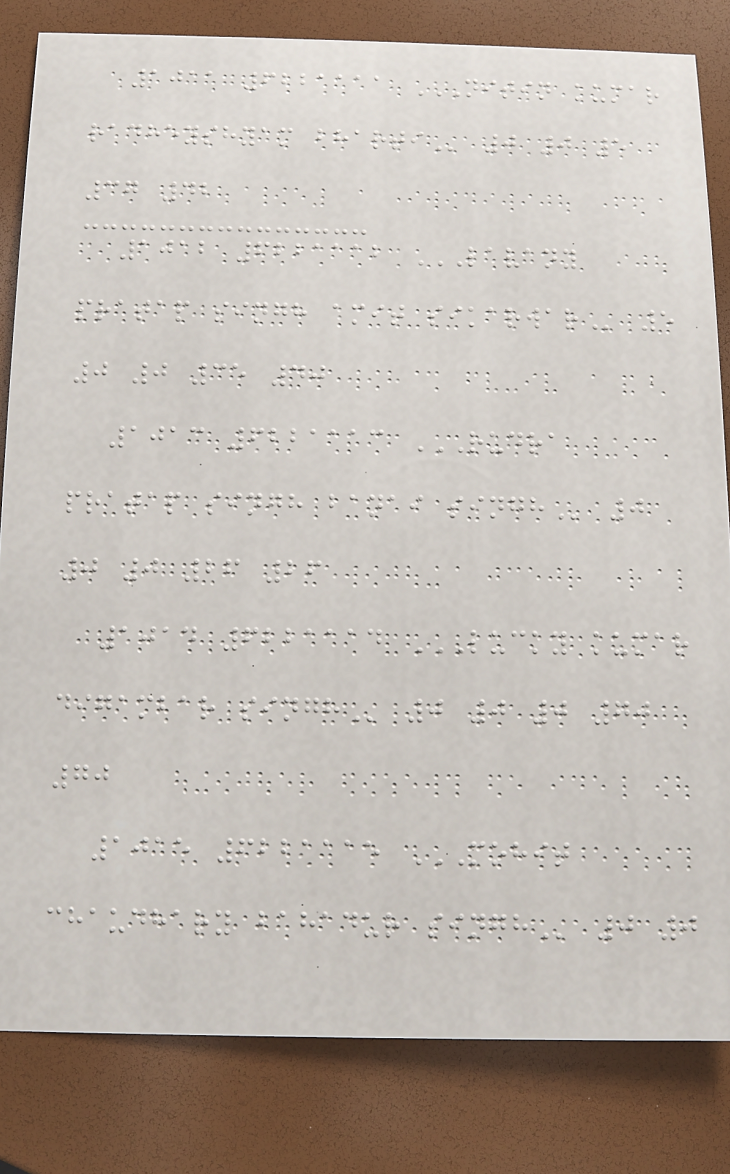1011 6221111 NITIN KUMAR
RADHEYSHYAM BHARTI 0 0 5
37 42
1012 6221112 LAVANY
PRATAP SINGH AMIT SIKARWAR 5
0 0 35 40
1013 6221113 RUDRA
PRATAP SINGH BANAI SINGH 0
0 0 26 26
1014 6221114 LUCKY KUMAR
DIGAMBAR SINGH 0 0 0 70
70
1015 6221115 MOHIT
CHAUDHARY BAHADUR SINGH 0 0
